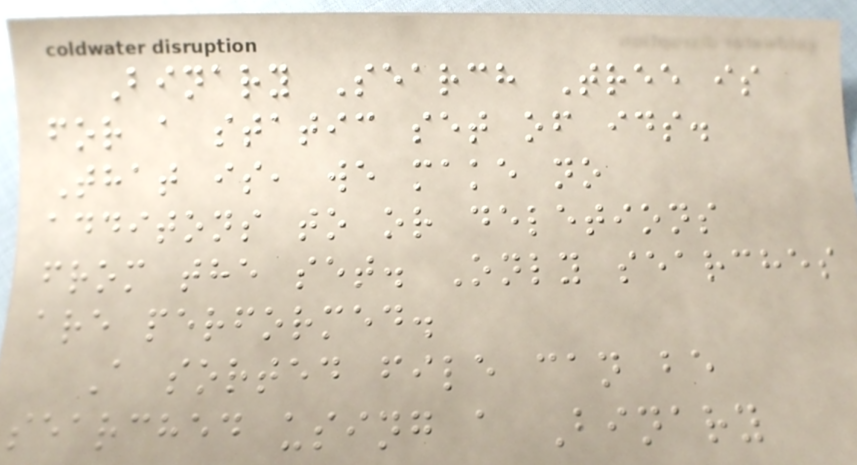Binary Search Tree is
for a static set of ids.
That is, we make no
additons to or deletions
from the set. Only searches
are performed.
A sorted file can be
searched using a Binary
